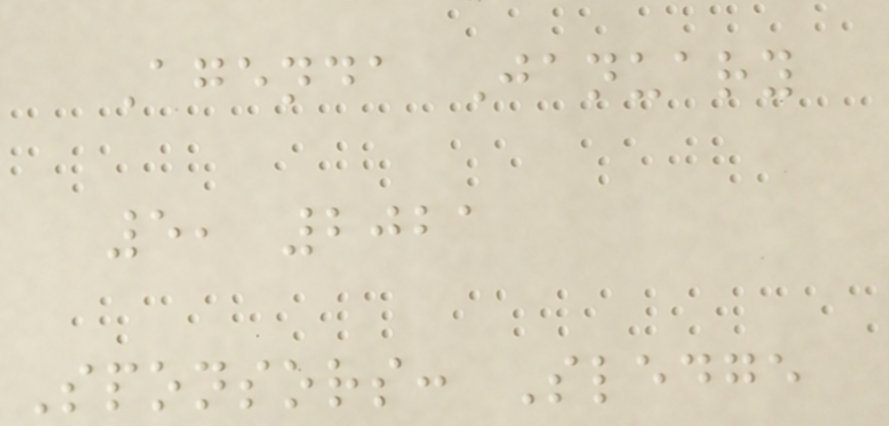Agenda January
5, 2021
Sponsors: Sledge
